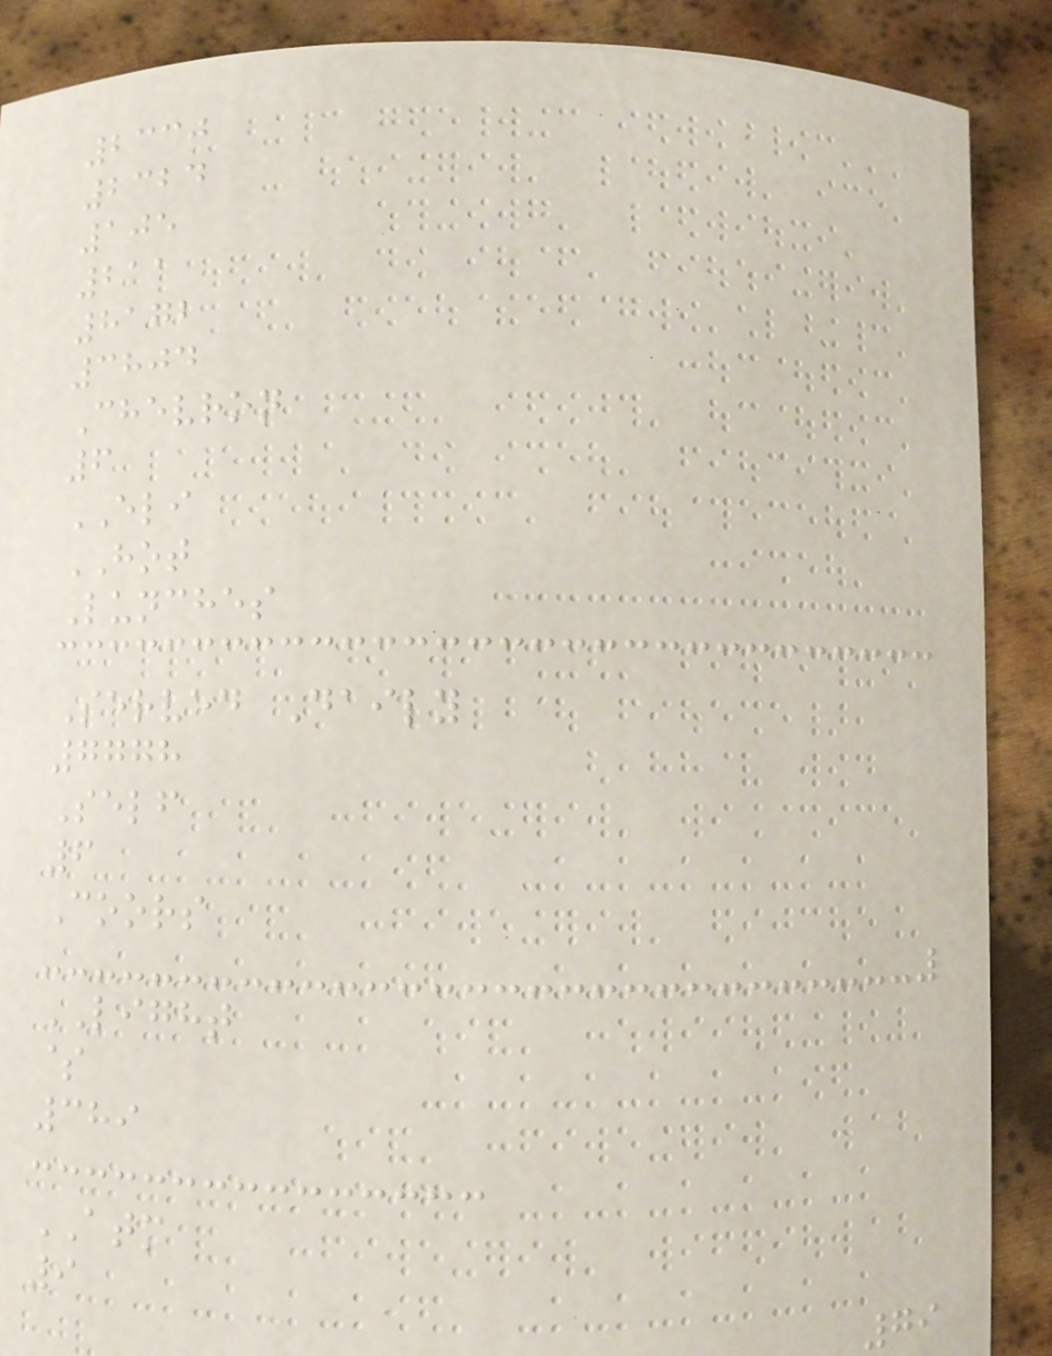2330
2324
105
211
8172
3804
Chevron
6
ELI
HOT
Lunches
Served Daily
7778
Self
6
Coors
LIGHT
$
389
ATM
9
79
